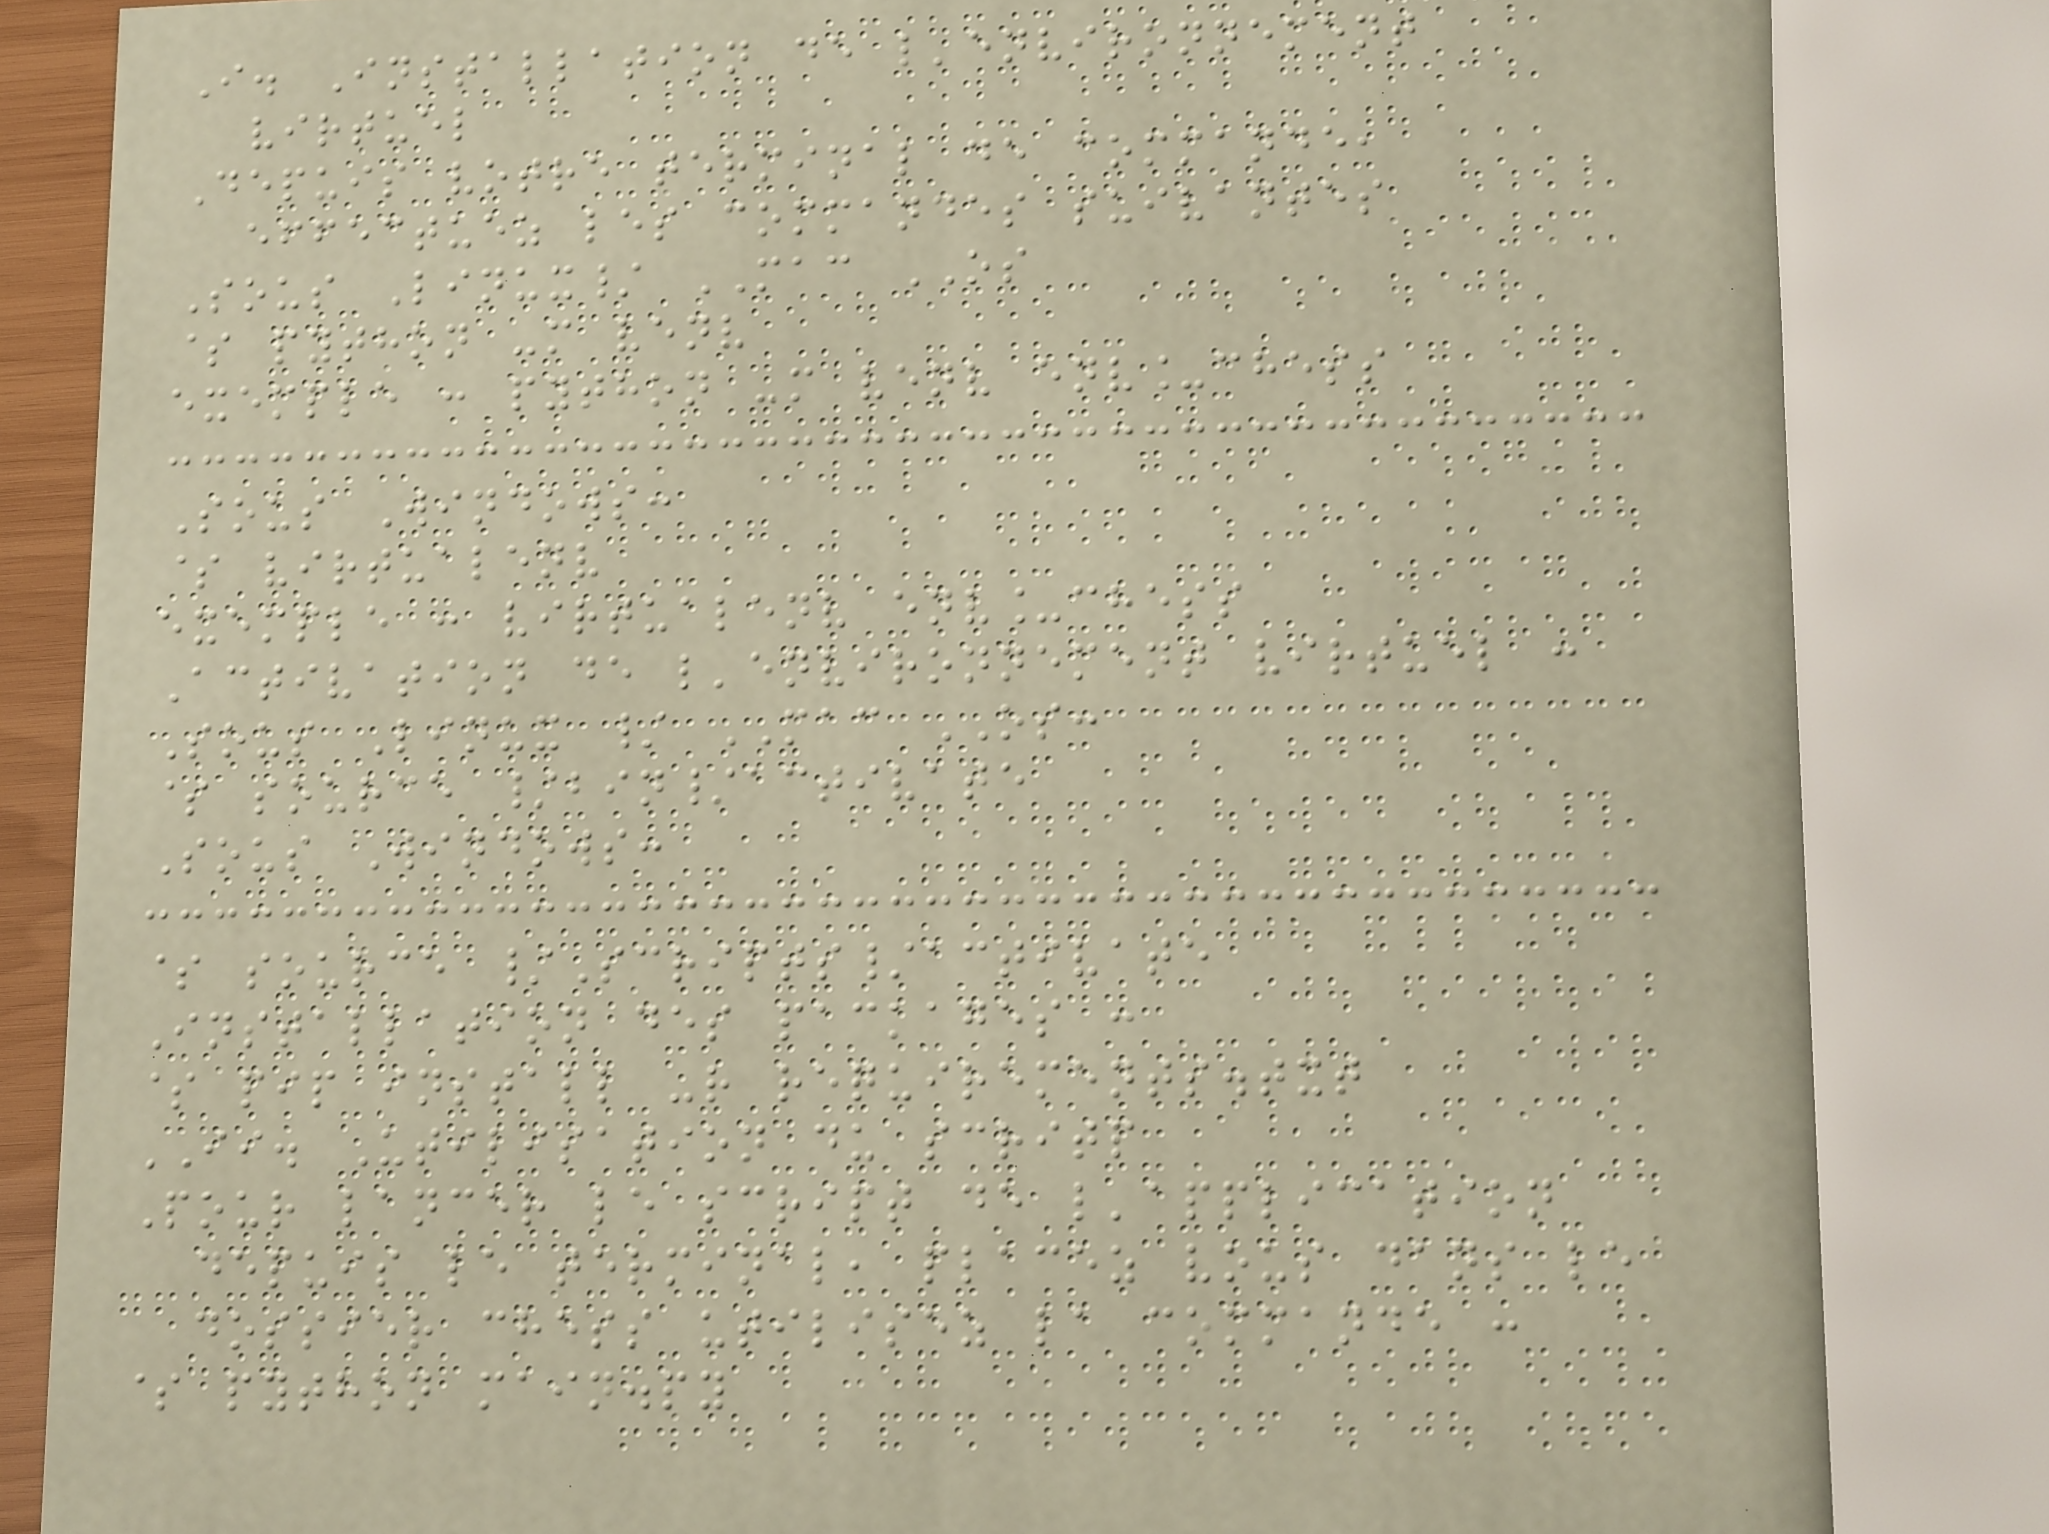I. Installation de l'environnement
virtuel
Depuis votre terminal de commande,
effectuez les commandes suivantes
Sous Linux/ MAC OS
$ python -m venv
exemple : python -m venv env_chess
Sous Windows:
$ virtualenv
exemple : virtualenv env_chess
Activation de l'environnement virtuel :
Sous Linux / MAC OS:
$ source /bin/activate
Sous Windows:
$ source /Scripts/activate
Installation des packages :
$ pip install -r requirements.txt
II. Utilisation du scritp
Pour lancer le script de l'application
depuis le terminal, placez vous dans le
dossier chess utilisez la commande :
$ python main.py
